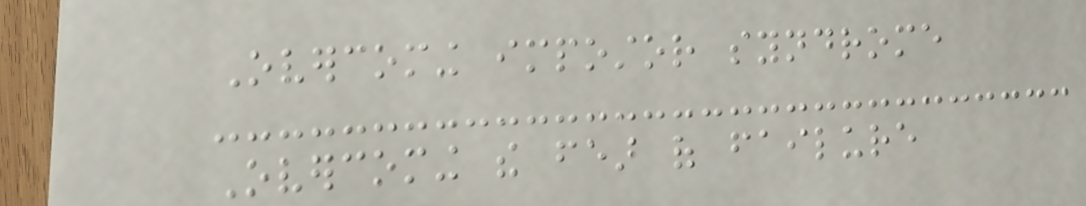Overcoming impostor syndrome
Overcoming the fear of failure
